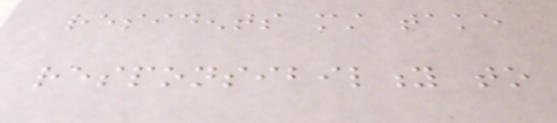residents must take
responsibility to
